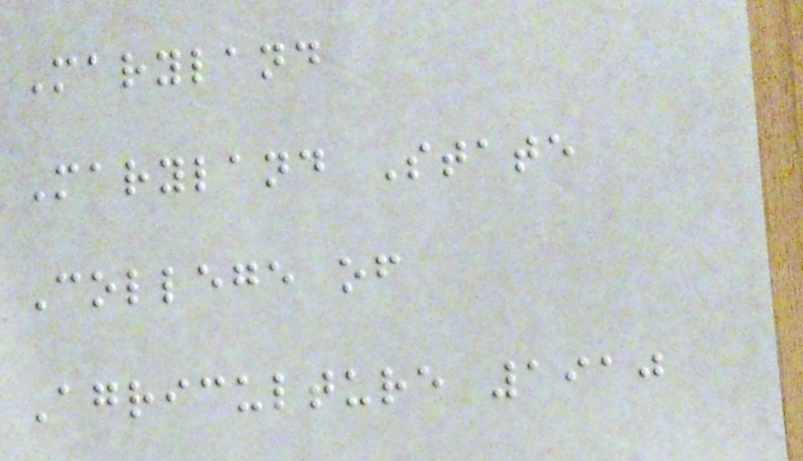Maryland
Maryland State
College of
Agriculture 1910
